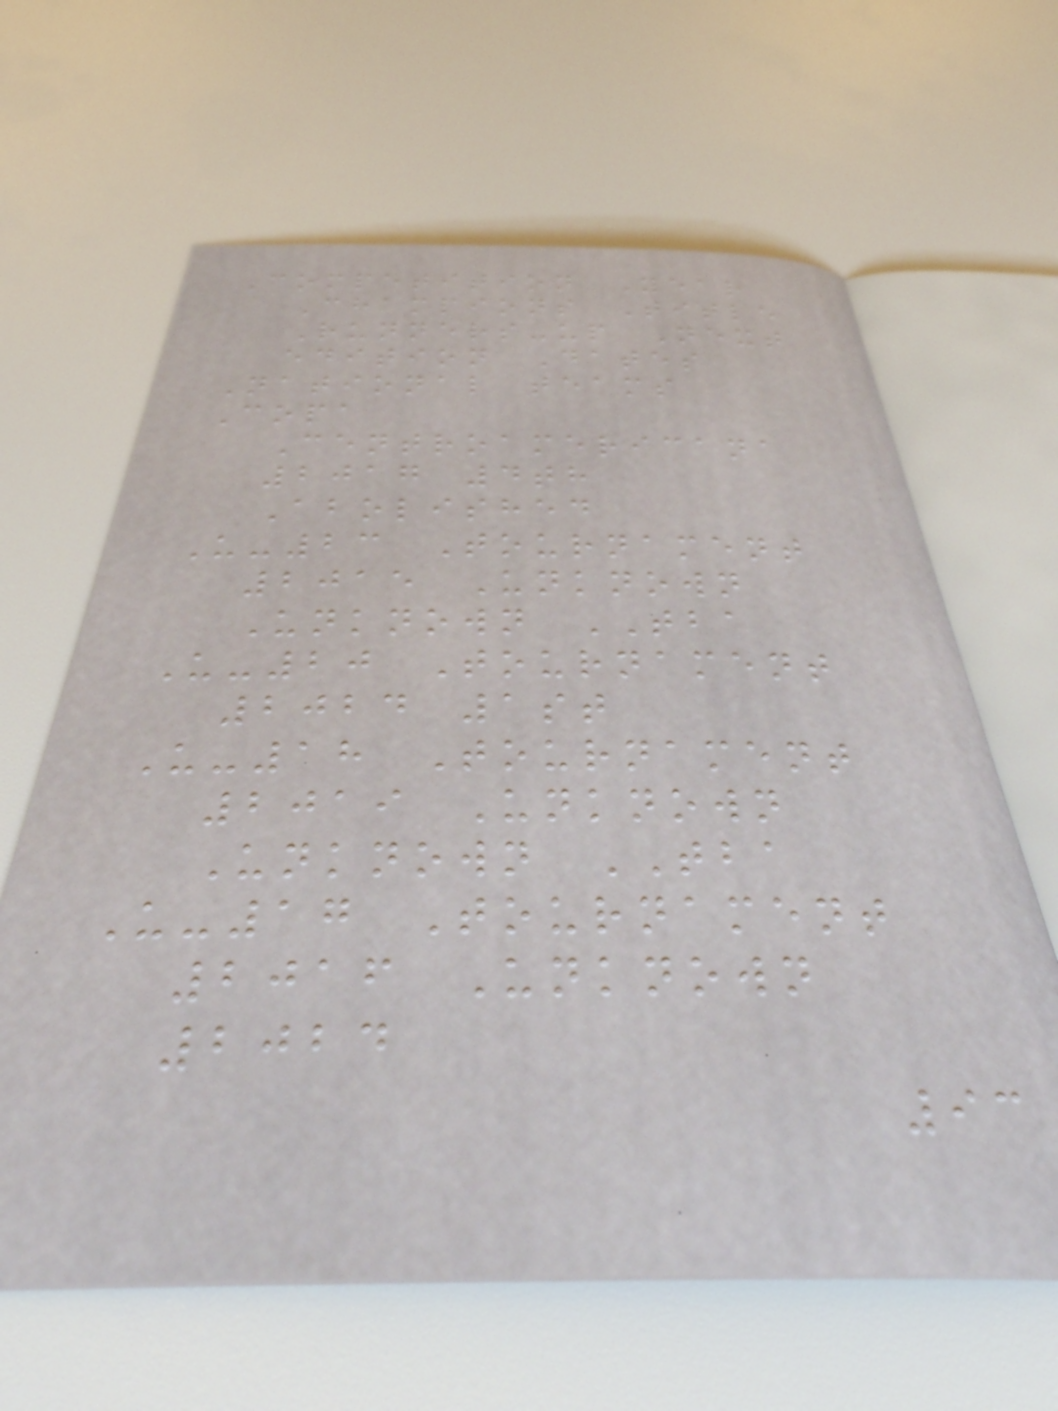Competition Year
Champions Title
Runners-up Next
edition Dates
National teams
Copa
Centroamericana
2017 4th
Abolished
U-23 Tournament
2015 Unknown
Unknown TBA
U-20 Tournament
2024 1st
U-18 Tournament
2019 Unknown
Unknown TBA
U-17 Tournament
2016 Unknown
2024
93
